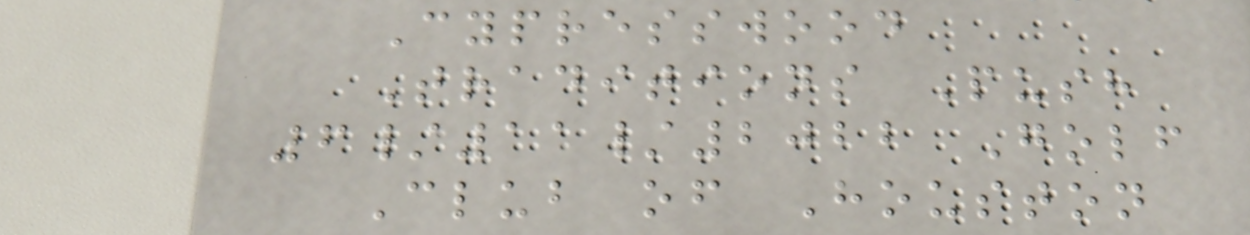Cypresswood
Traditions Push
6/11/2022 Golf
Club of Houston
